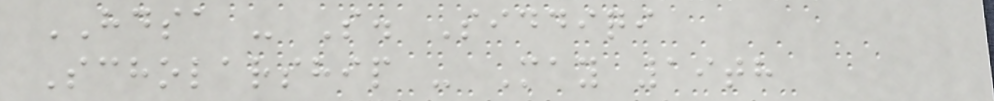HDSA - S. Siddiqi
Scholarship - May 19th
